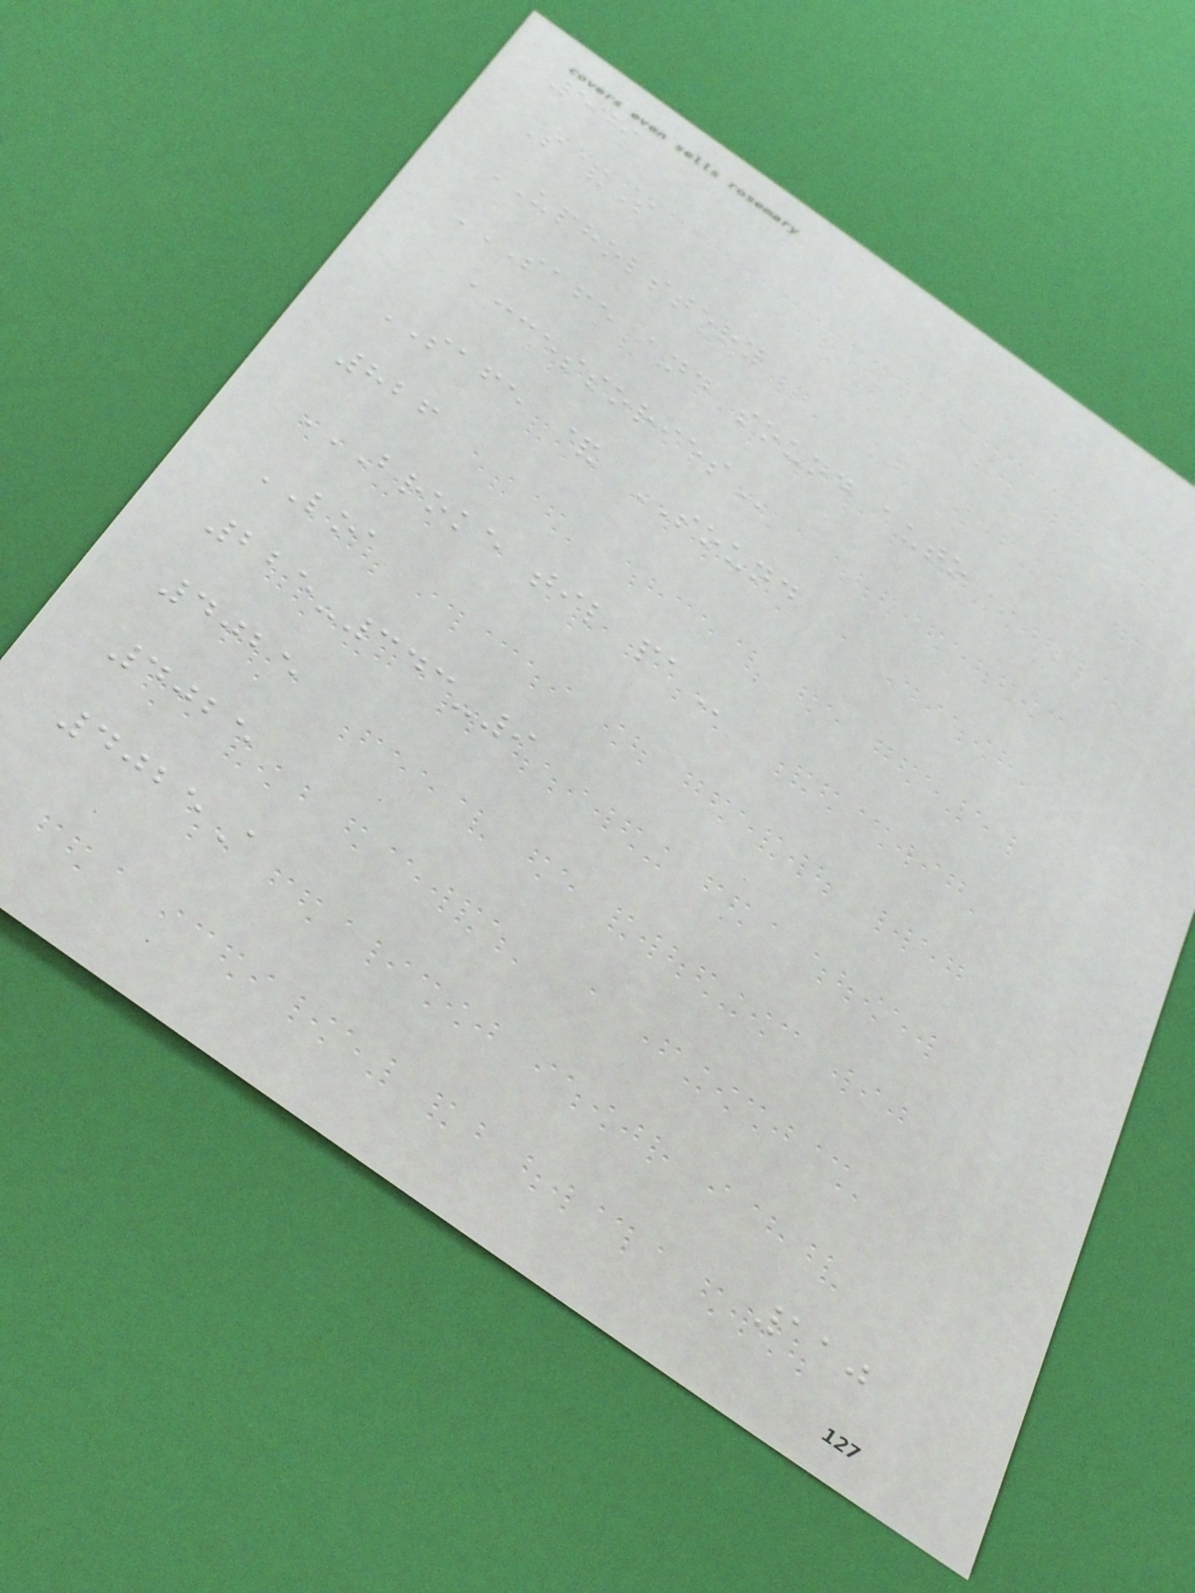549
S&S
UPHOLSTERY
SAFE AND SOUND AUTO
ACCESSORIES
SAFE & SOUND
826
BROKE TIL PA
LOA
225-343-9
4025
4025
4025A
110
